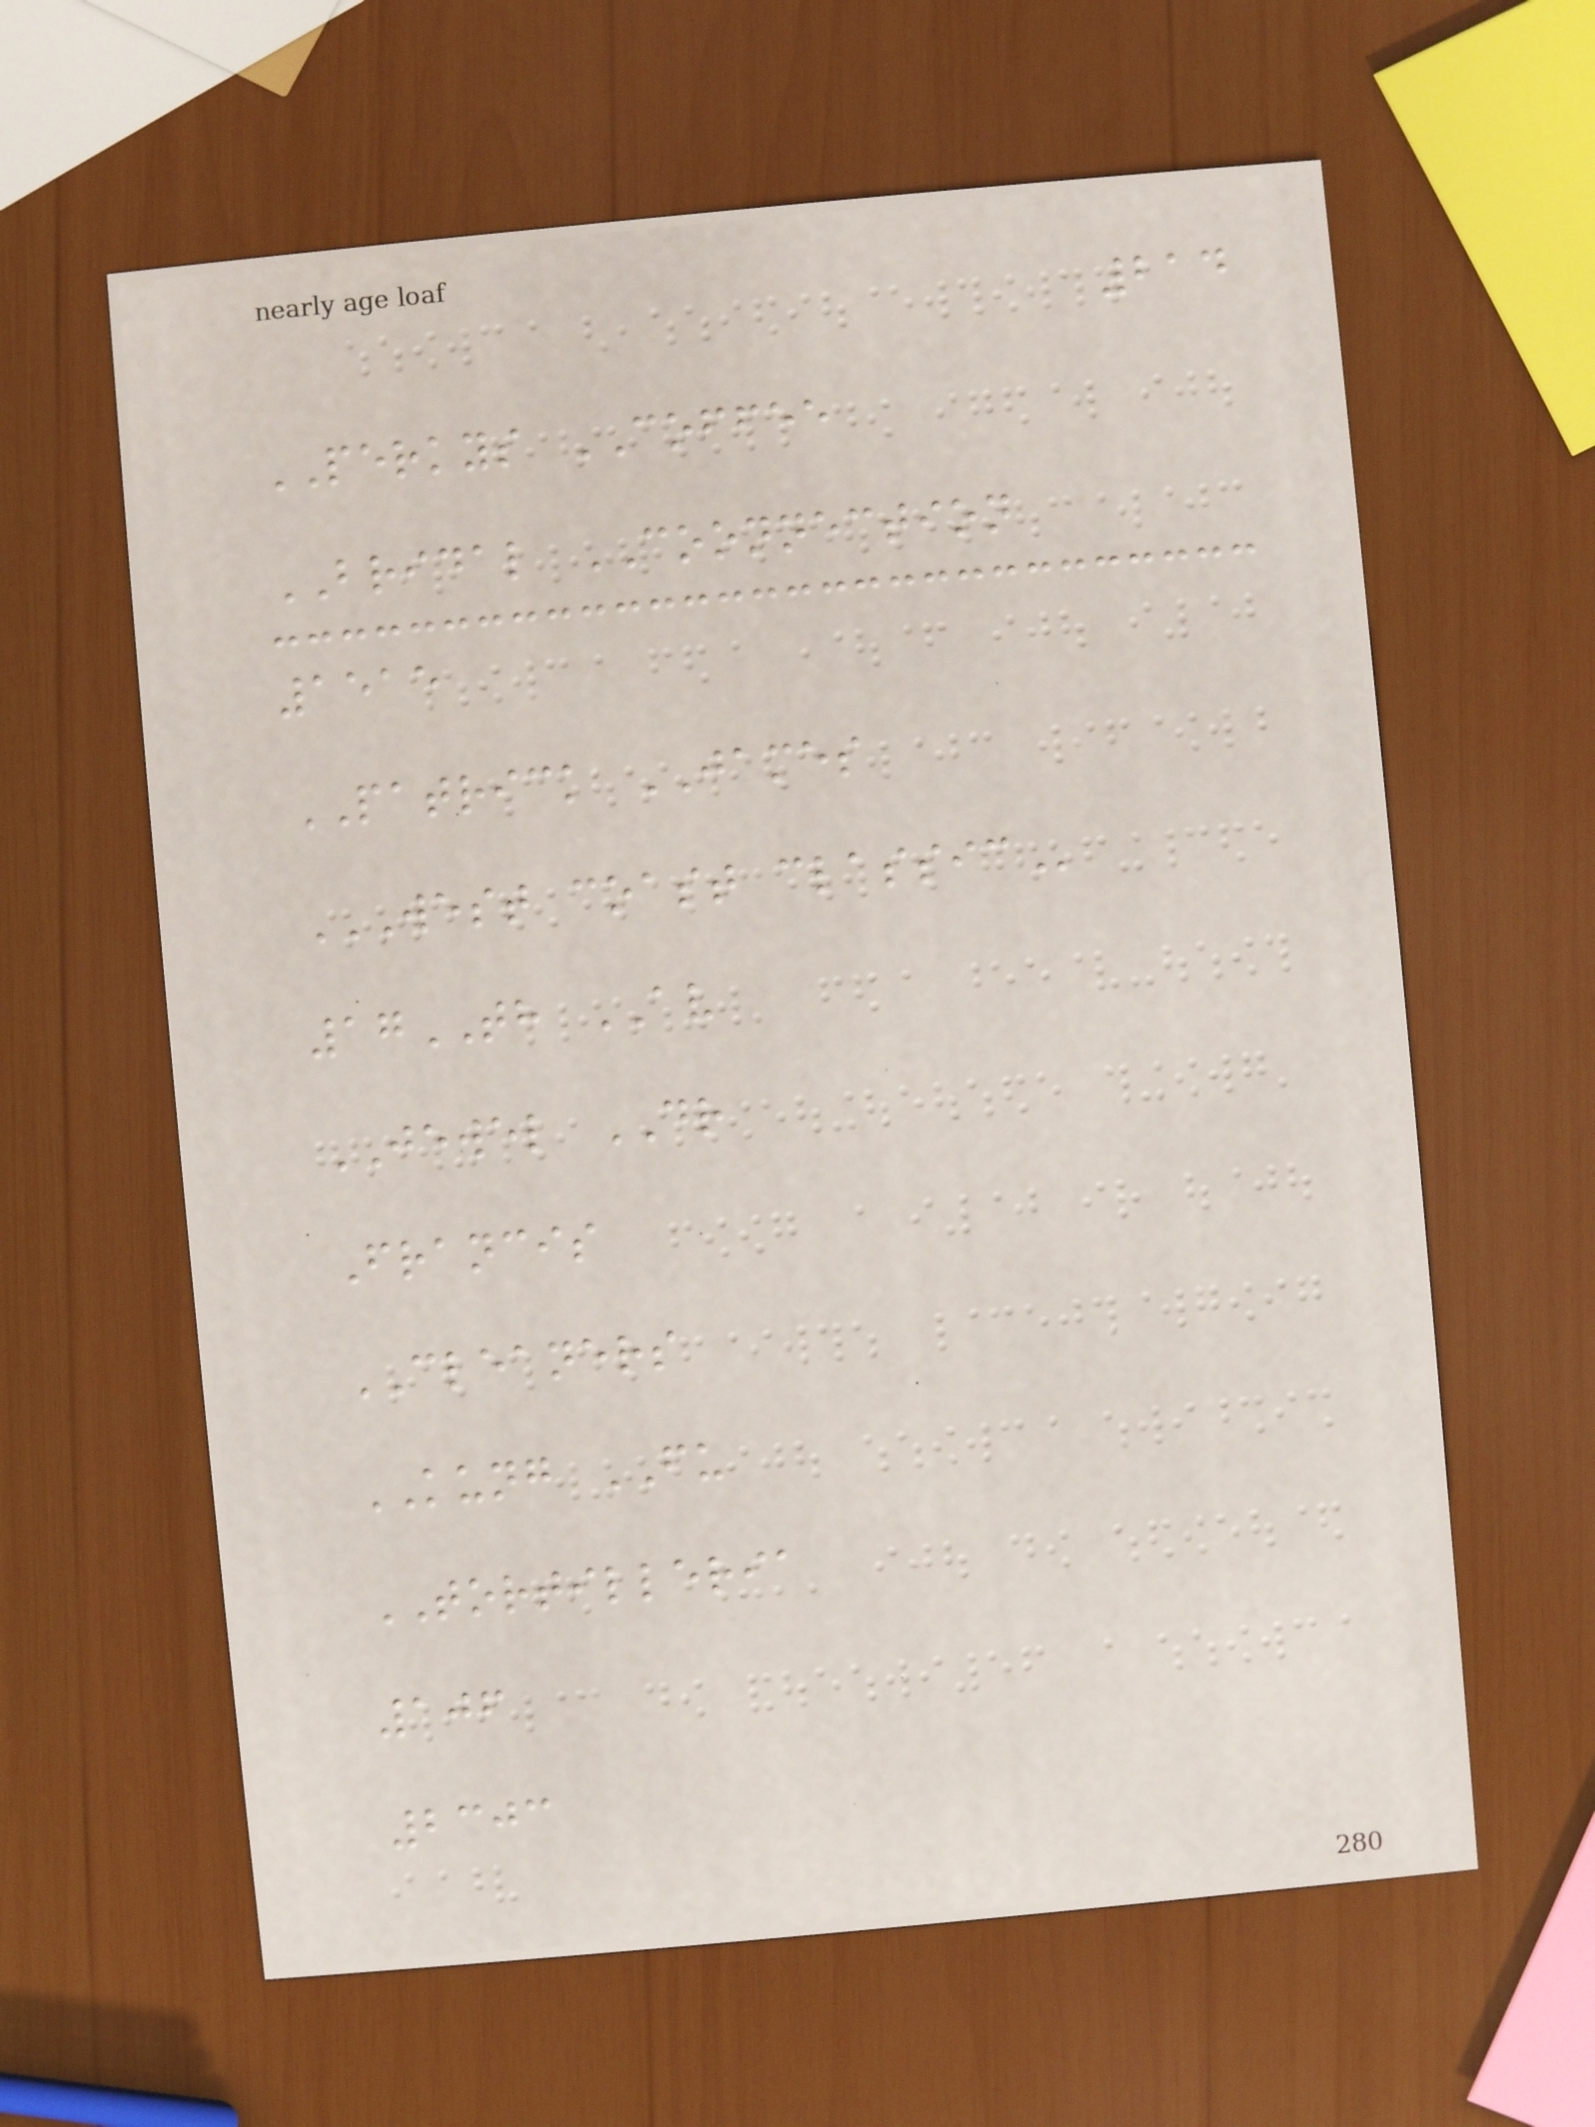214
PERKYS COFFEE
BRIDAL COONNECTION
1515
PATRICK JAMES
WEST COAST CLASSIC
17TH AV
JEWEL DR
Francis
CLEANERS
KUNG FU
TORTILLERIA
106
2303
